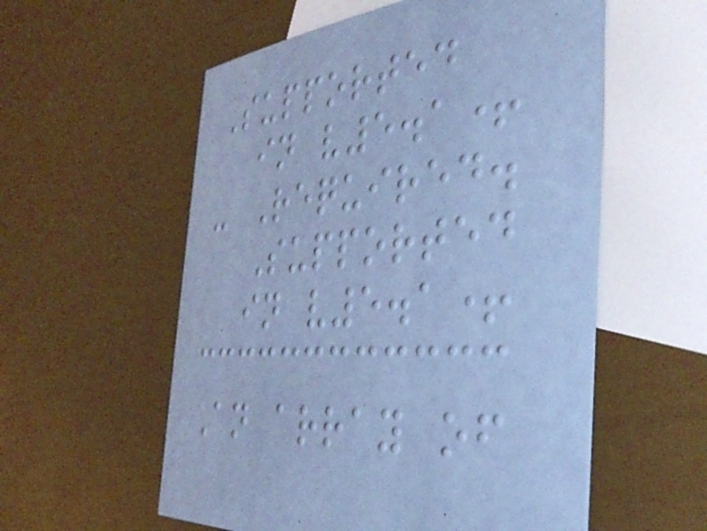Supported
in v5.1+
- Required.
Supported
in v5.1+
An array of
